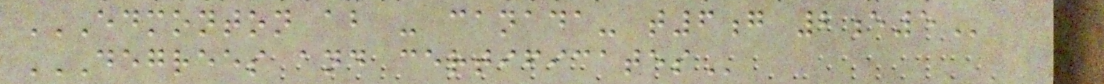EDMONTON AB - CANADA- T6G 2E5
DEGREES AND CERTIFICATES
